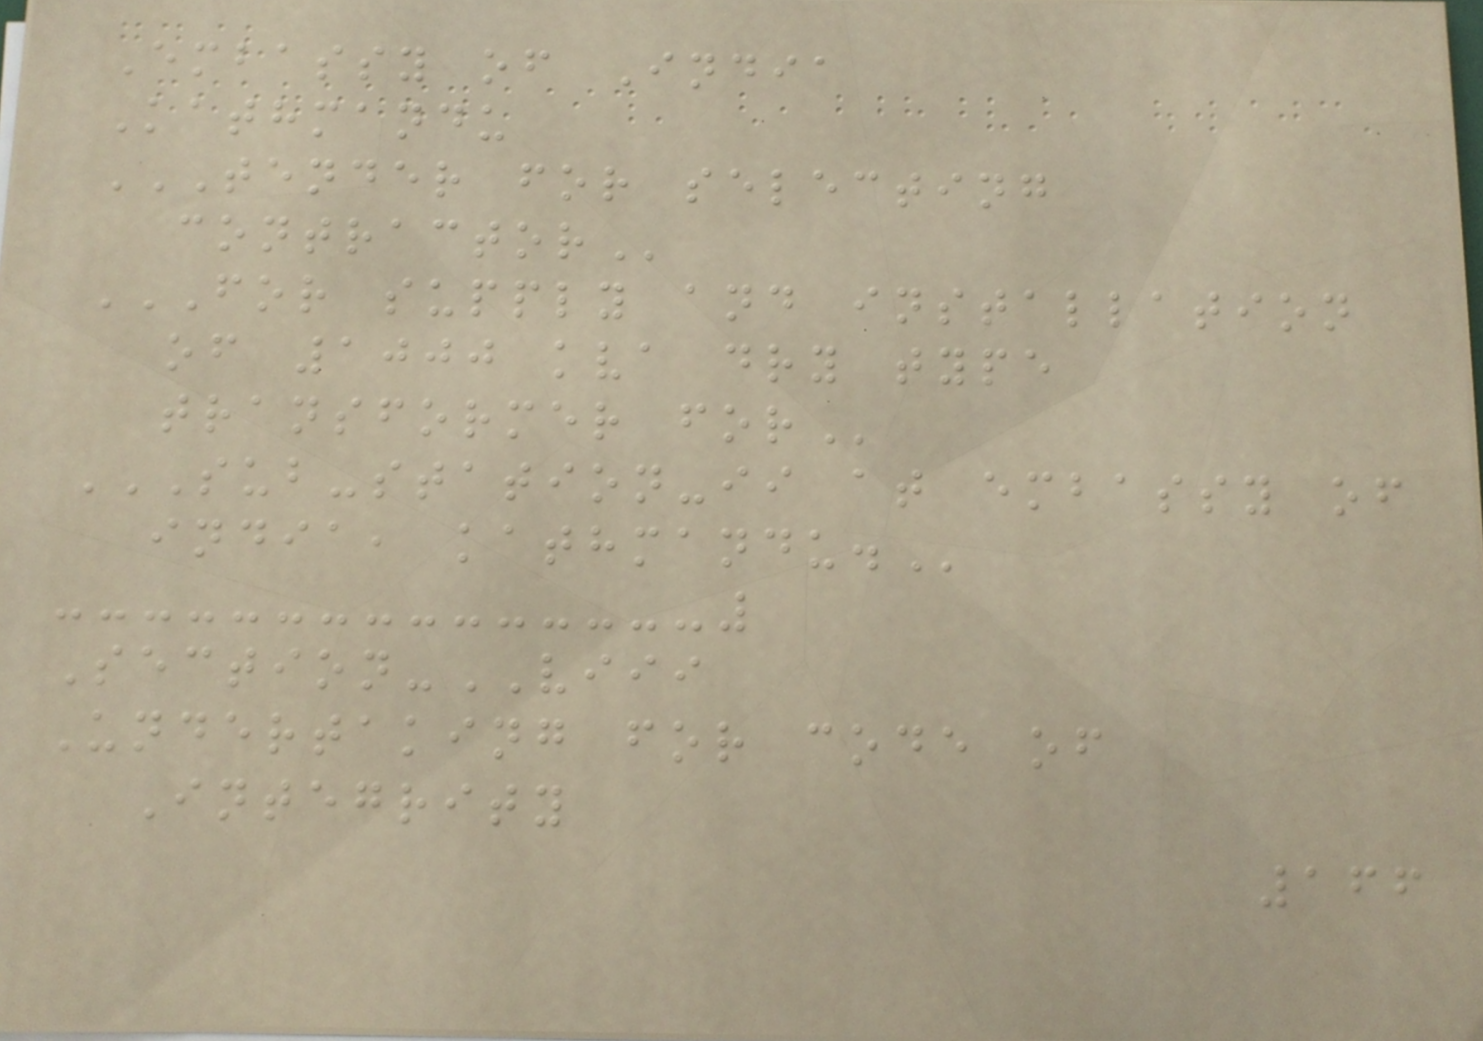Embassy of India
Kathmandu
TENDER FOR SELECTING
CONTRACTOR
FOR SUPPLY AND INSTALLATION
OF 1000 KVA DRY TYPE
TRANSFORMER FOR
SUB-STATION-II AT EMBASSY OF
INDIA, KATHMANDU.
Section-VIII
Undertaking for code of
Integrity
166
